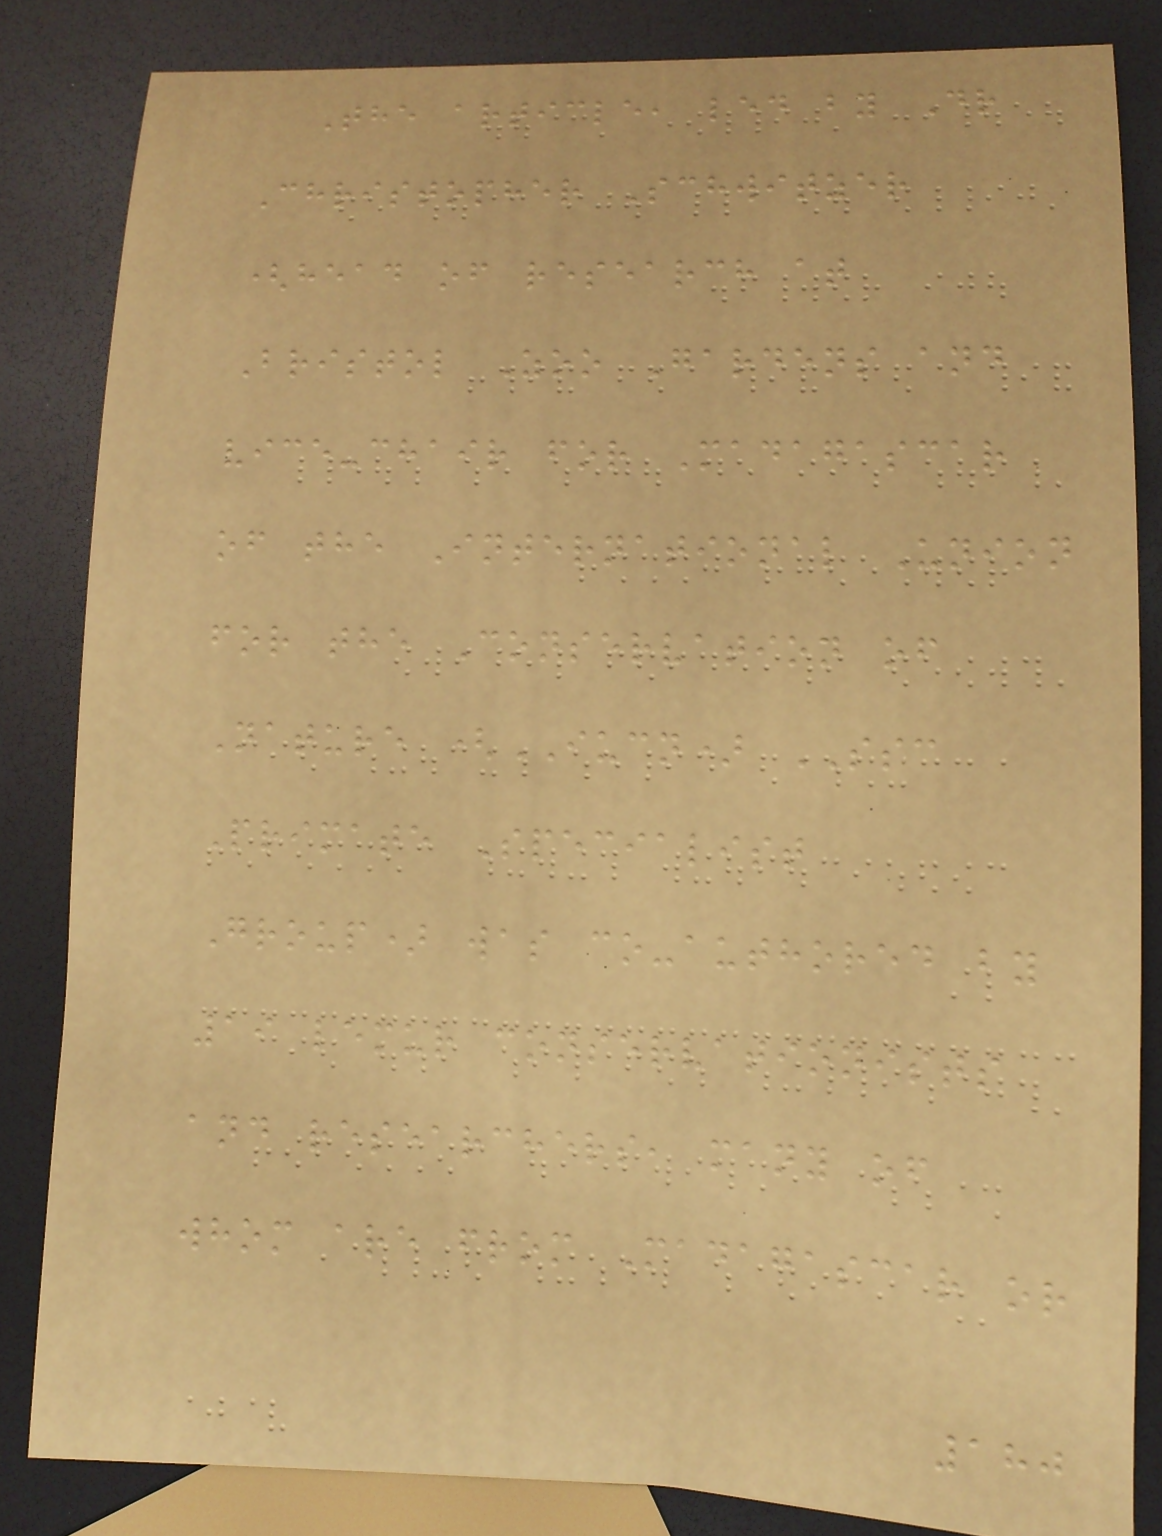The article, led by Dr
Christopher Schwitzer
(head of research at
Bristol Zoo Gardens and
vice-chair for Madagascar
of the International Union
for the Conservation of
Nature (IUCN) SSC
Primate Specialist
Group) was co-authored by
19 lemur conservationists
and researchers, many of
whom are from Madagascar or
180
